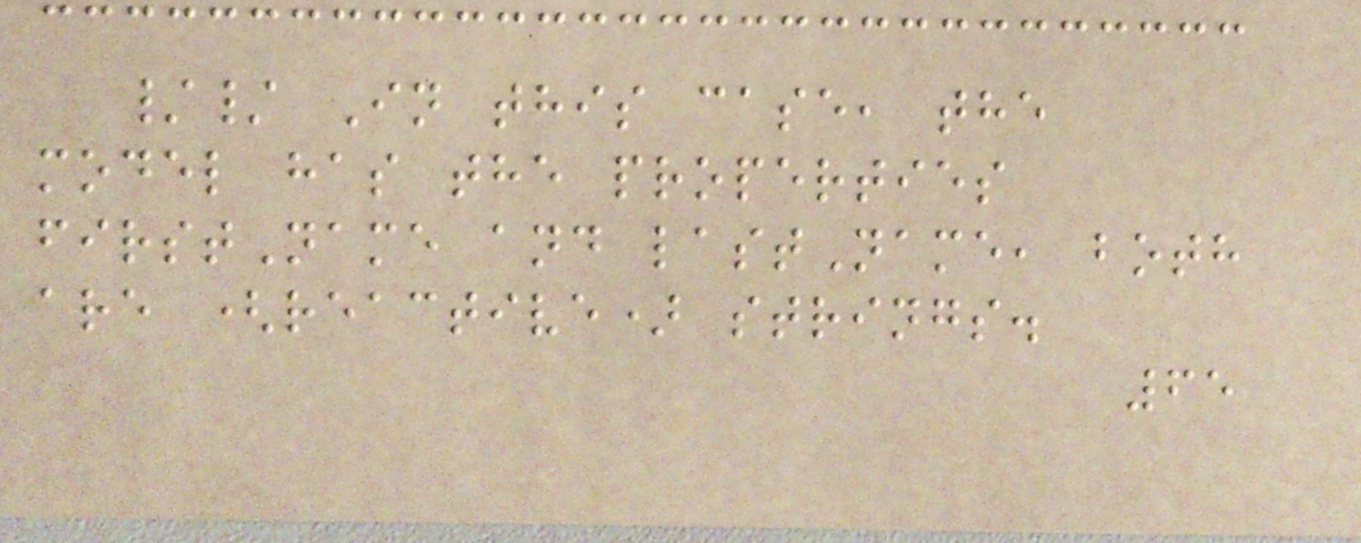// In this case, the
model has the properties
firstName and lastName, both
are (reactive) strings.
65
